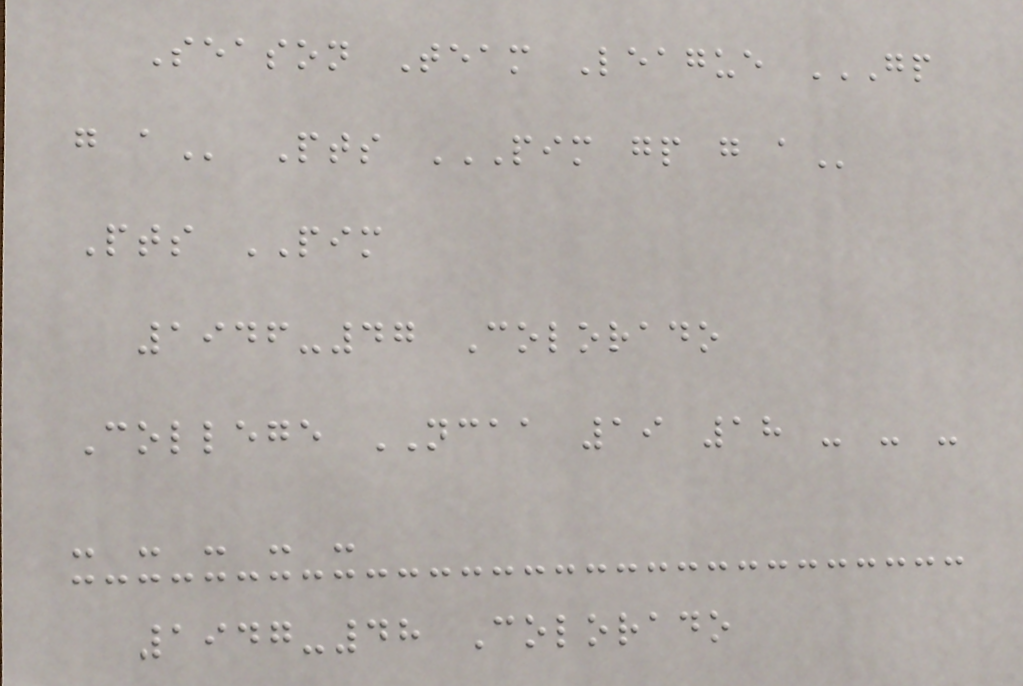Season Team League GP
G A Pts PIM GP G A
Pts PIM
1946-47 Colorado
College NCAA 19 18 - - -
- - - - -
1947-48 Colorado
